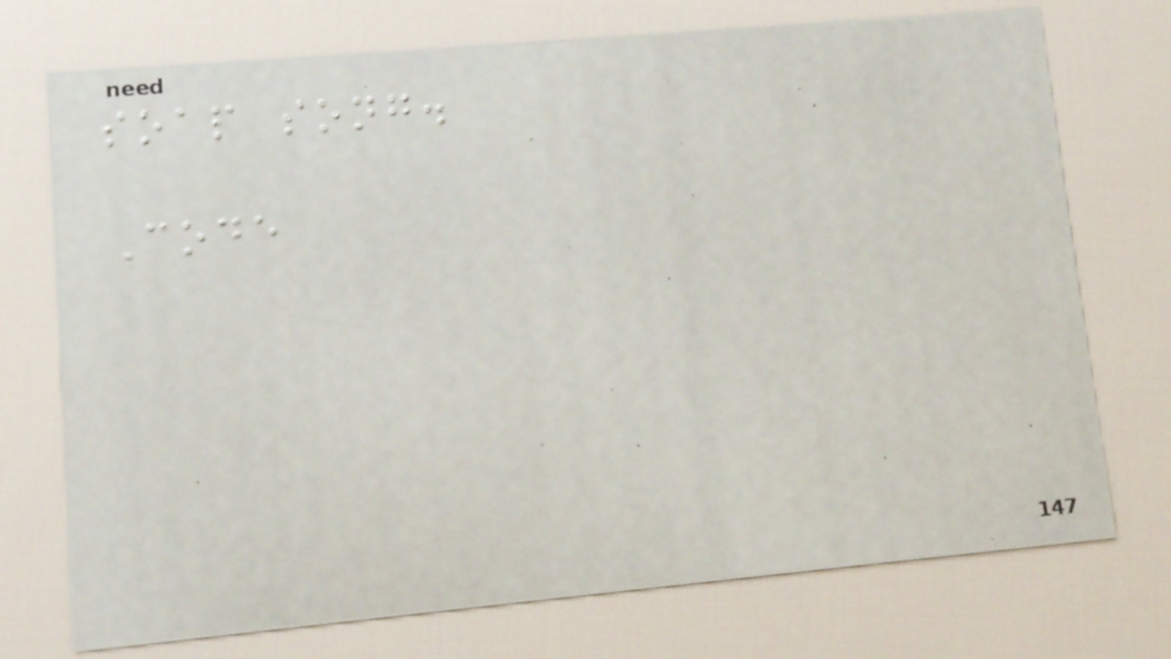soap song.
Code
